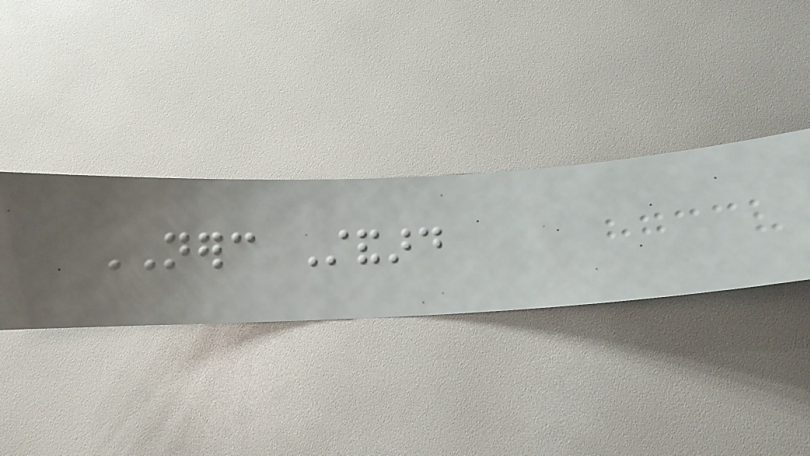NERC Standard
